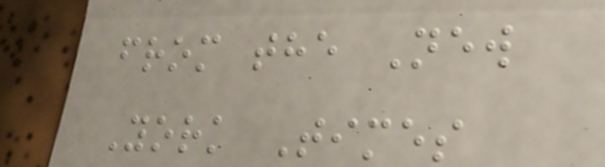from the New
York Times
